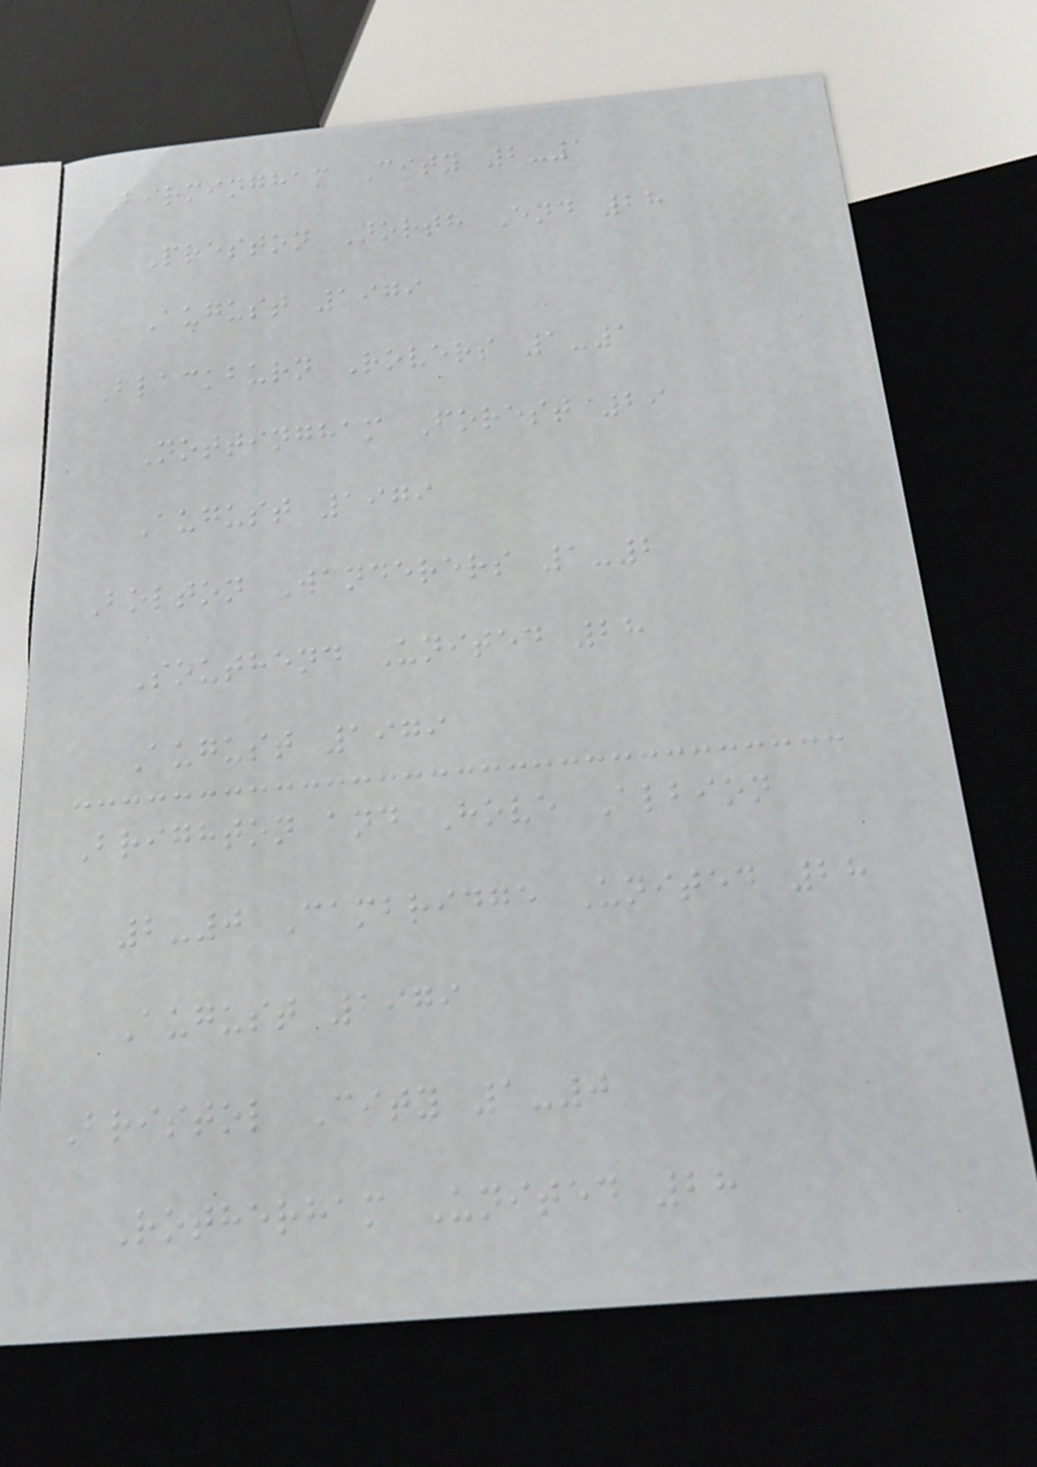Birmingham City 2-1
Preston North End 28
August 1979
Blackburn Rovers 1-1
Nottingham Forest 29
August 1979
Bolton Wanderers 1-2
Southend United 28
August 1979
Brighton and Hove Albion
2-0 Cambridge United 28
August 1979
Bristol City 1-0
Rotherham United 28
